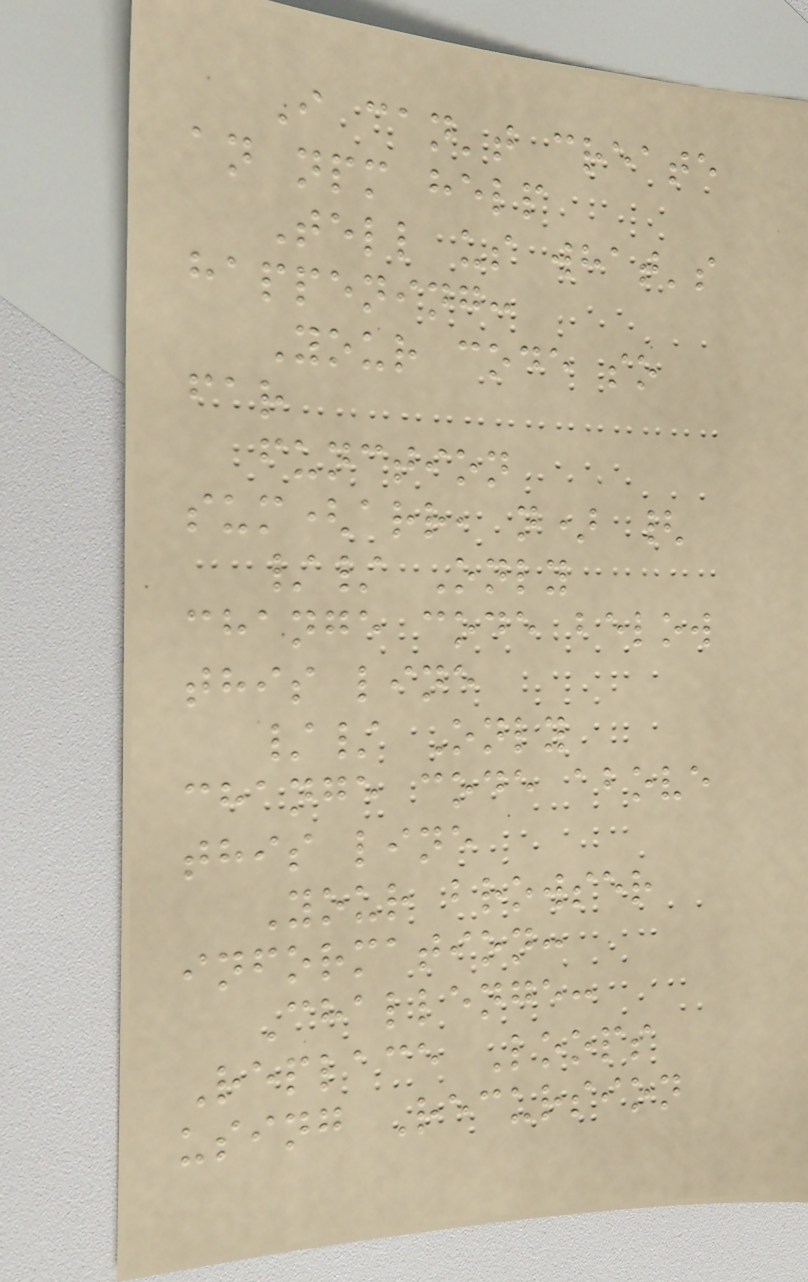I can't create
an npm help
Tell us what's
happening:
Your code so
far
function
sum(arr, n) {
// Only
change code below
this line
// Only
change code above
this line
Your browser
information:
Challenge:
Replace Loops
using Recursion
